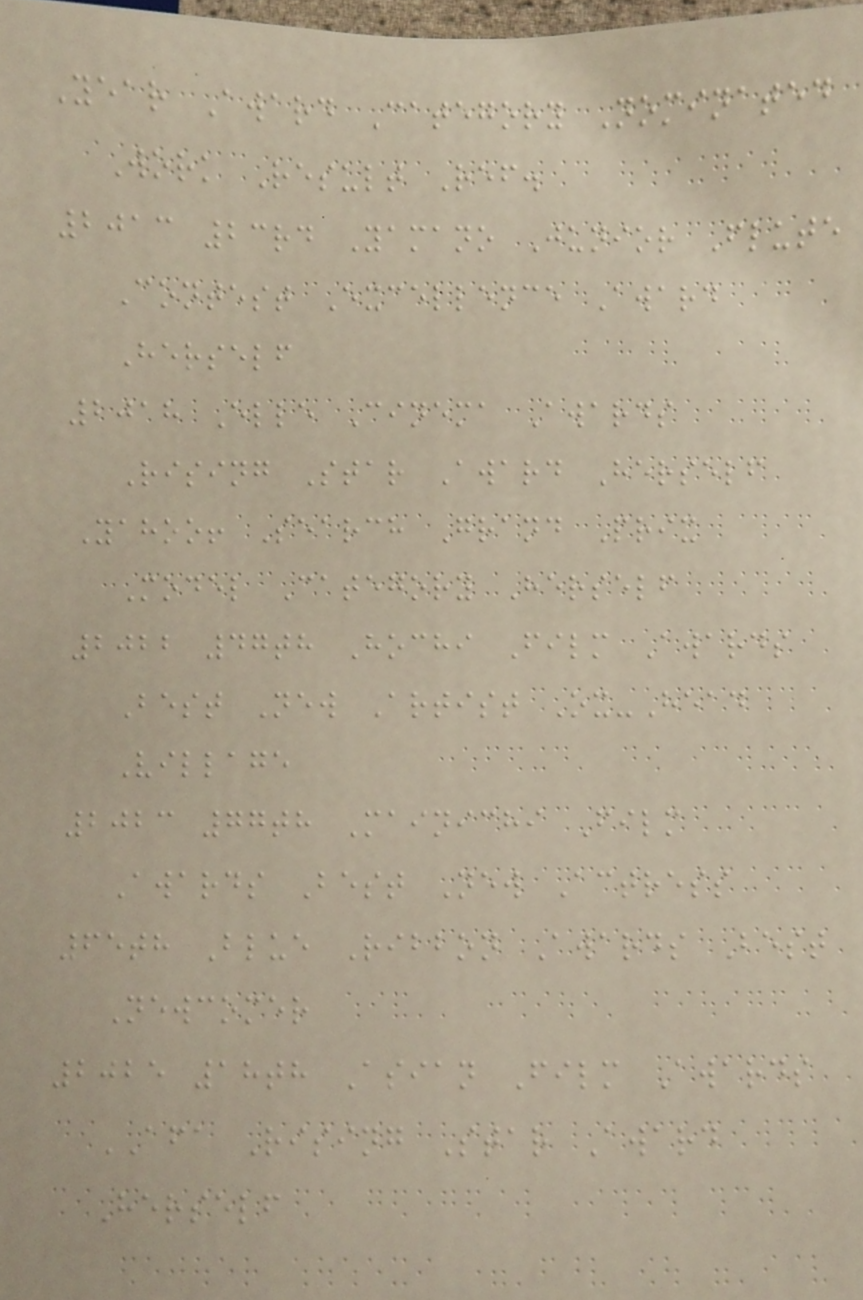Year Award Category Nominated
Work Result Ref.
2013 23rd Yamano Junior Flute
Contest Excellence Award
Herself
2018 Elle Cinema Awards
Rising Star Award Herself
Yahoo! Search Grand Prix
Model Category Herself
2022 47th Hochi Film Awards
Best New Artist Ox-Head
Village
2023 77th Mainichi Film
Awards Best New Actress
65th Blue Ribbon Awards Best
Newcomer
2025 18th Asian Film Awards
AFA Rising Star Award
Herself
